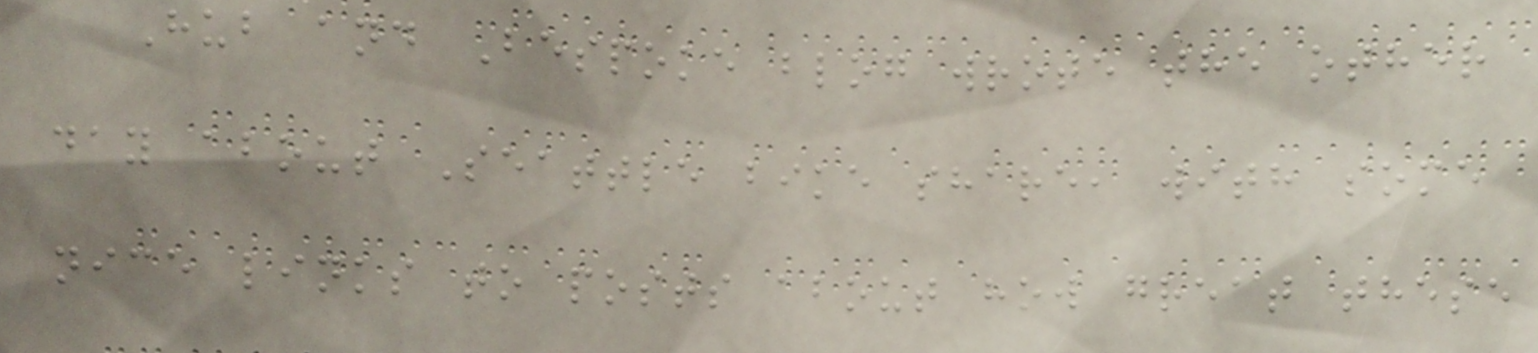Hub and Bespoke blog wrote the other
day about Seattle bike share, with some
nice links to posts about how great these
